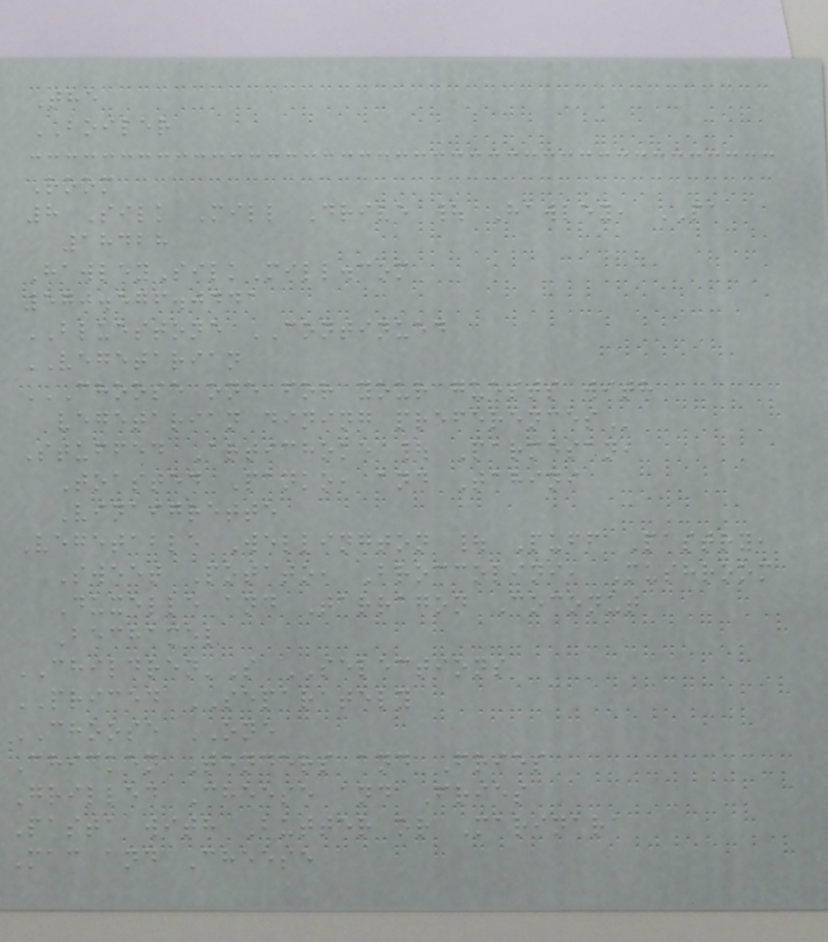The
BOILER
Room
8 Silk Mill Drive | Hawley, PA
18428
HawleySilkMill.com
570.576.0441
BLUESTONE CONTINUED
VEGETARIAN
CHOOSE ONE FOR YOUR GUESTS WITH
VEGETARIAN DINING PREFERENCES
Stuffed Artichoke | Parmesan,
Toasted Panko, and Tahini
Vinaigrette
Vegetable Wellington | Puff Pastry,
Sweet Potato, Broccolini, Mushroom
Duxelle and Tarragon Coconut
Bechamel
CHILDREN'S SELECTIONS
PRICED SEPARATELY
CHOOSE ONE
Chicken Tenders and Fries
Grilled Cheese and Fries
Pasta with Butter or Marinara
Mac and Cheese
